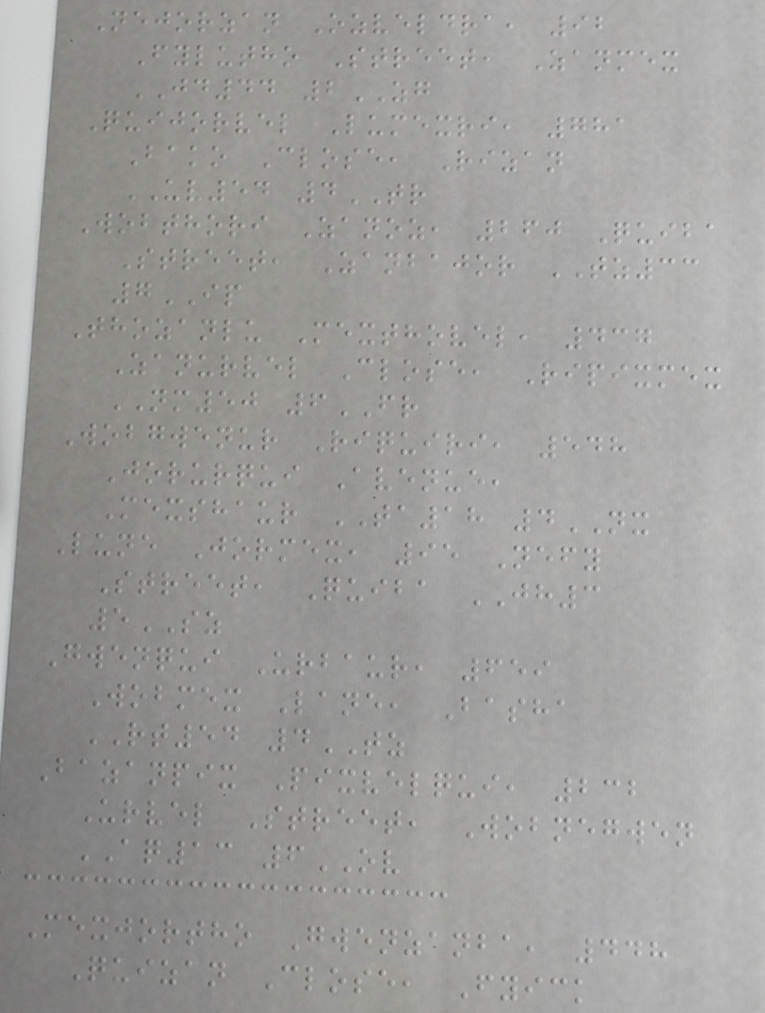Nejorzan Ozveldra, 92
Fylutho Street, Zanmex
JD44 2ZG
Quijorvel Lumexri, 781
Bako Close, Rizan
UV54 4TR
Wobthori Zanoz, 260 Quiba
Street, Zanbajor TZ33
7IP
Thozanlu Mexthovel, 437
Zanurvel Close, Ripixmex
NM50 6FR
Wobgwenur Riquiri, 548
Jorurqui Avenue,
Mexshaur TA18 4NX
Lune Jormex, 95 Nefy
Street, Quiba JH3
5SZ
Gwenqui Urbaur, 659
Wobmex Lane, Basha
RT54 4TZ
Bazanpix Pixvelqui, 232
Urvel Street, Wobnegwen
AQ13 6OV
Mexjortho Gwenzanba, 448
Quizan Close, Fyick
